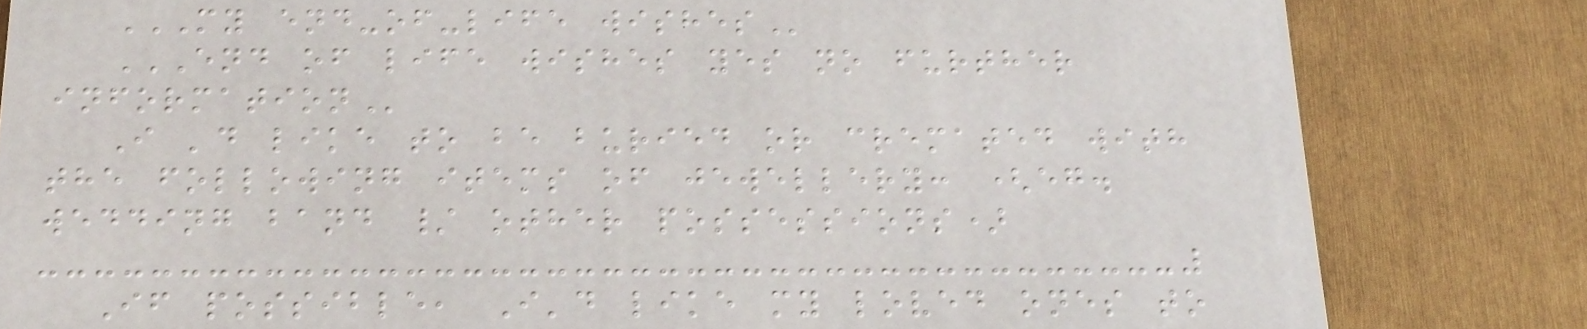MY END-OF-LIFE WISHES
END OF LIFE WISHES YES NO FURTHER
INFORMATION
I 'd like to be buried or cremated with
the following items of jewellery: (eg.
wedding band / other possessions)
If possible, I'd like my loved ones to
